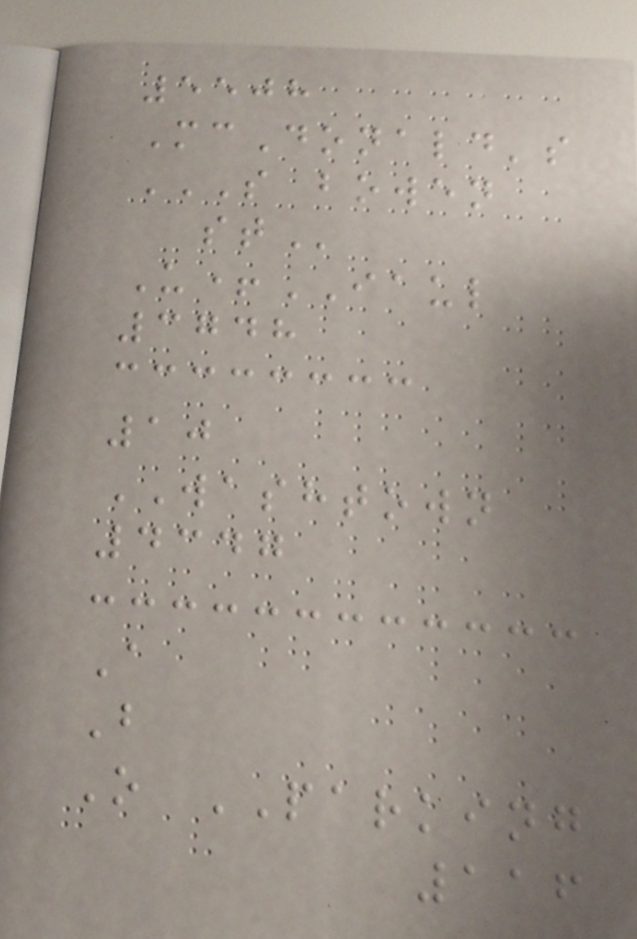5508
McDonald's
S BOWEN
ST
U+IAUL
3748
10
WASHTOWN
4347
A
B
O PARKING
116
